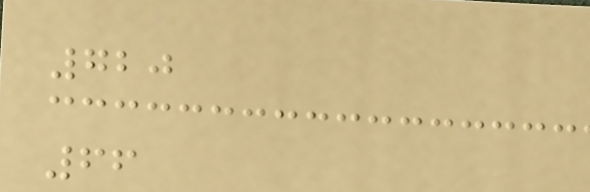720
66
